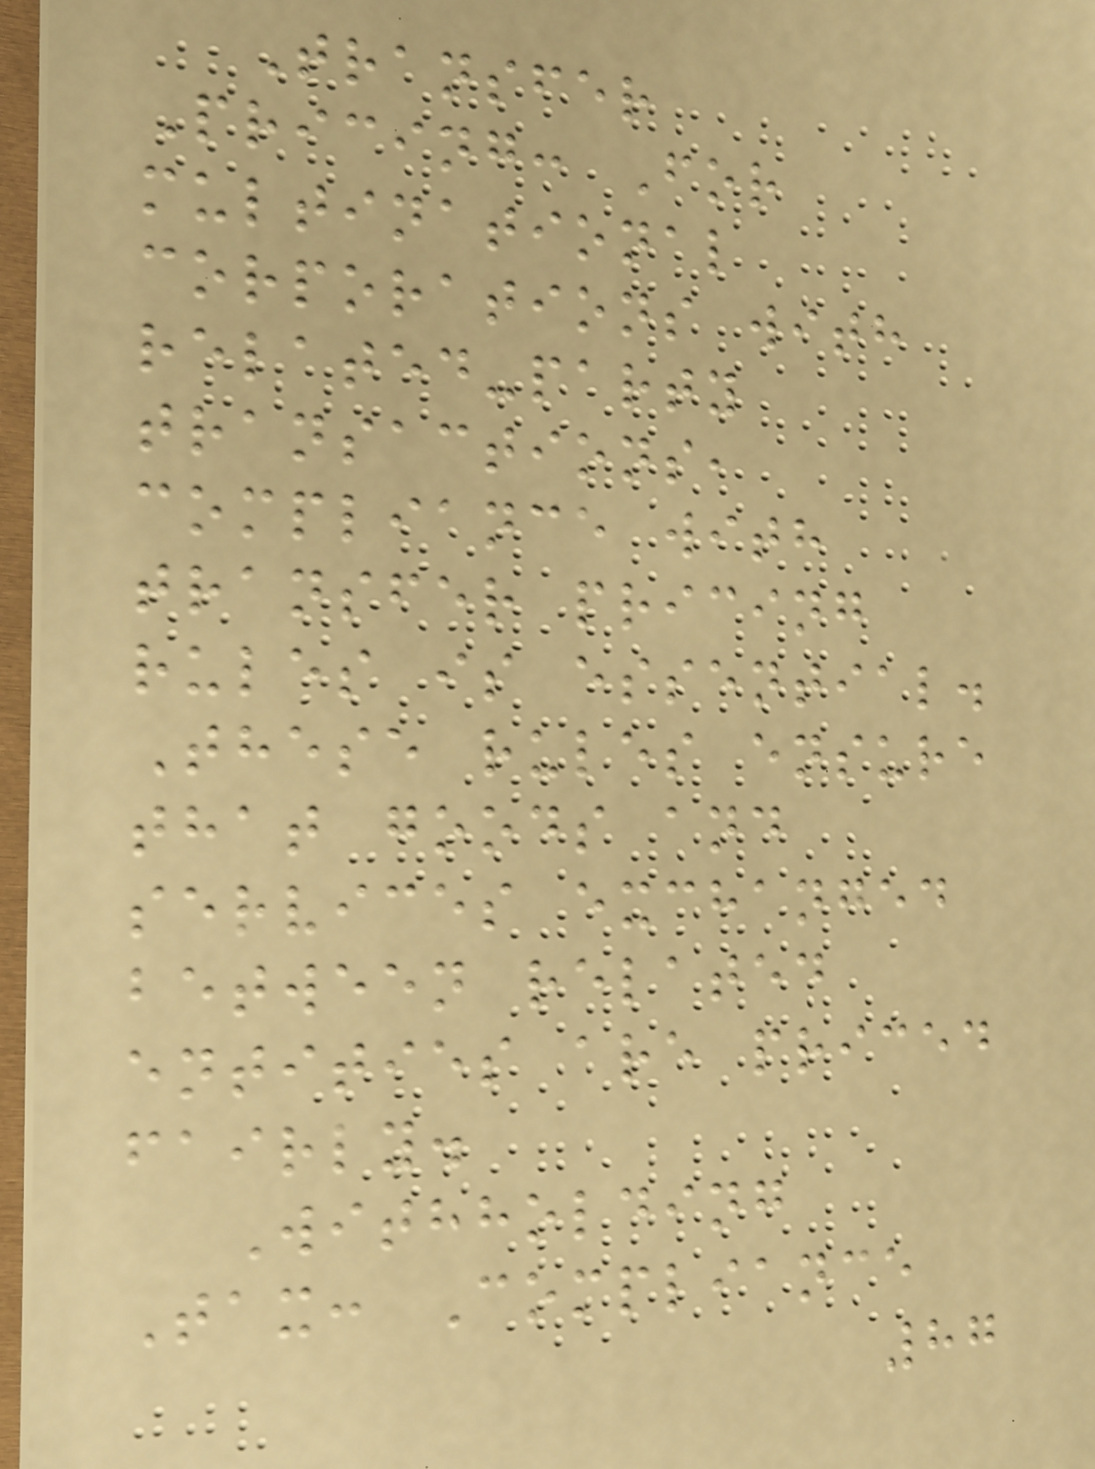Transfer
Pricing: For
multinational
corporations with
related-party
transactions,
compliance with
transfer pricing
rules is essential.
These rules ensure
that goods and
services exchanged
between related
entities are priced
fairly.
Withholding
Tax: Compliance
87
